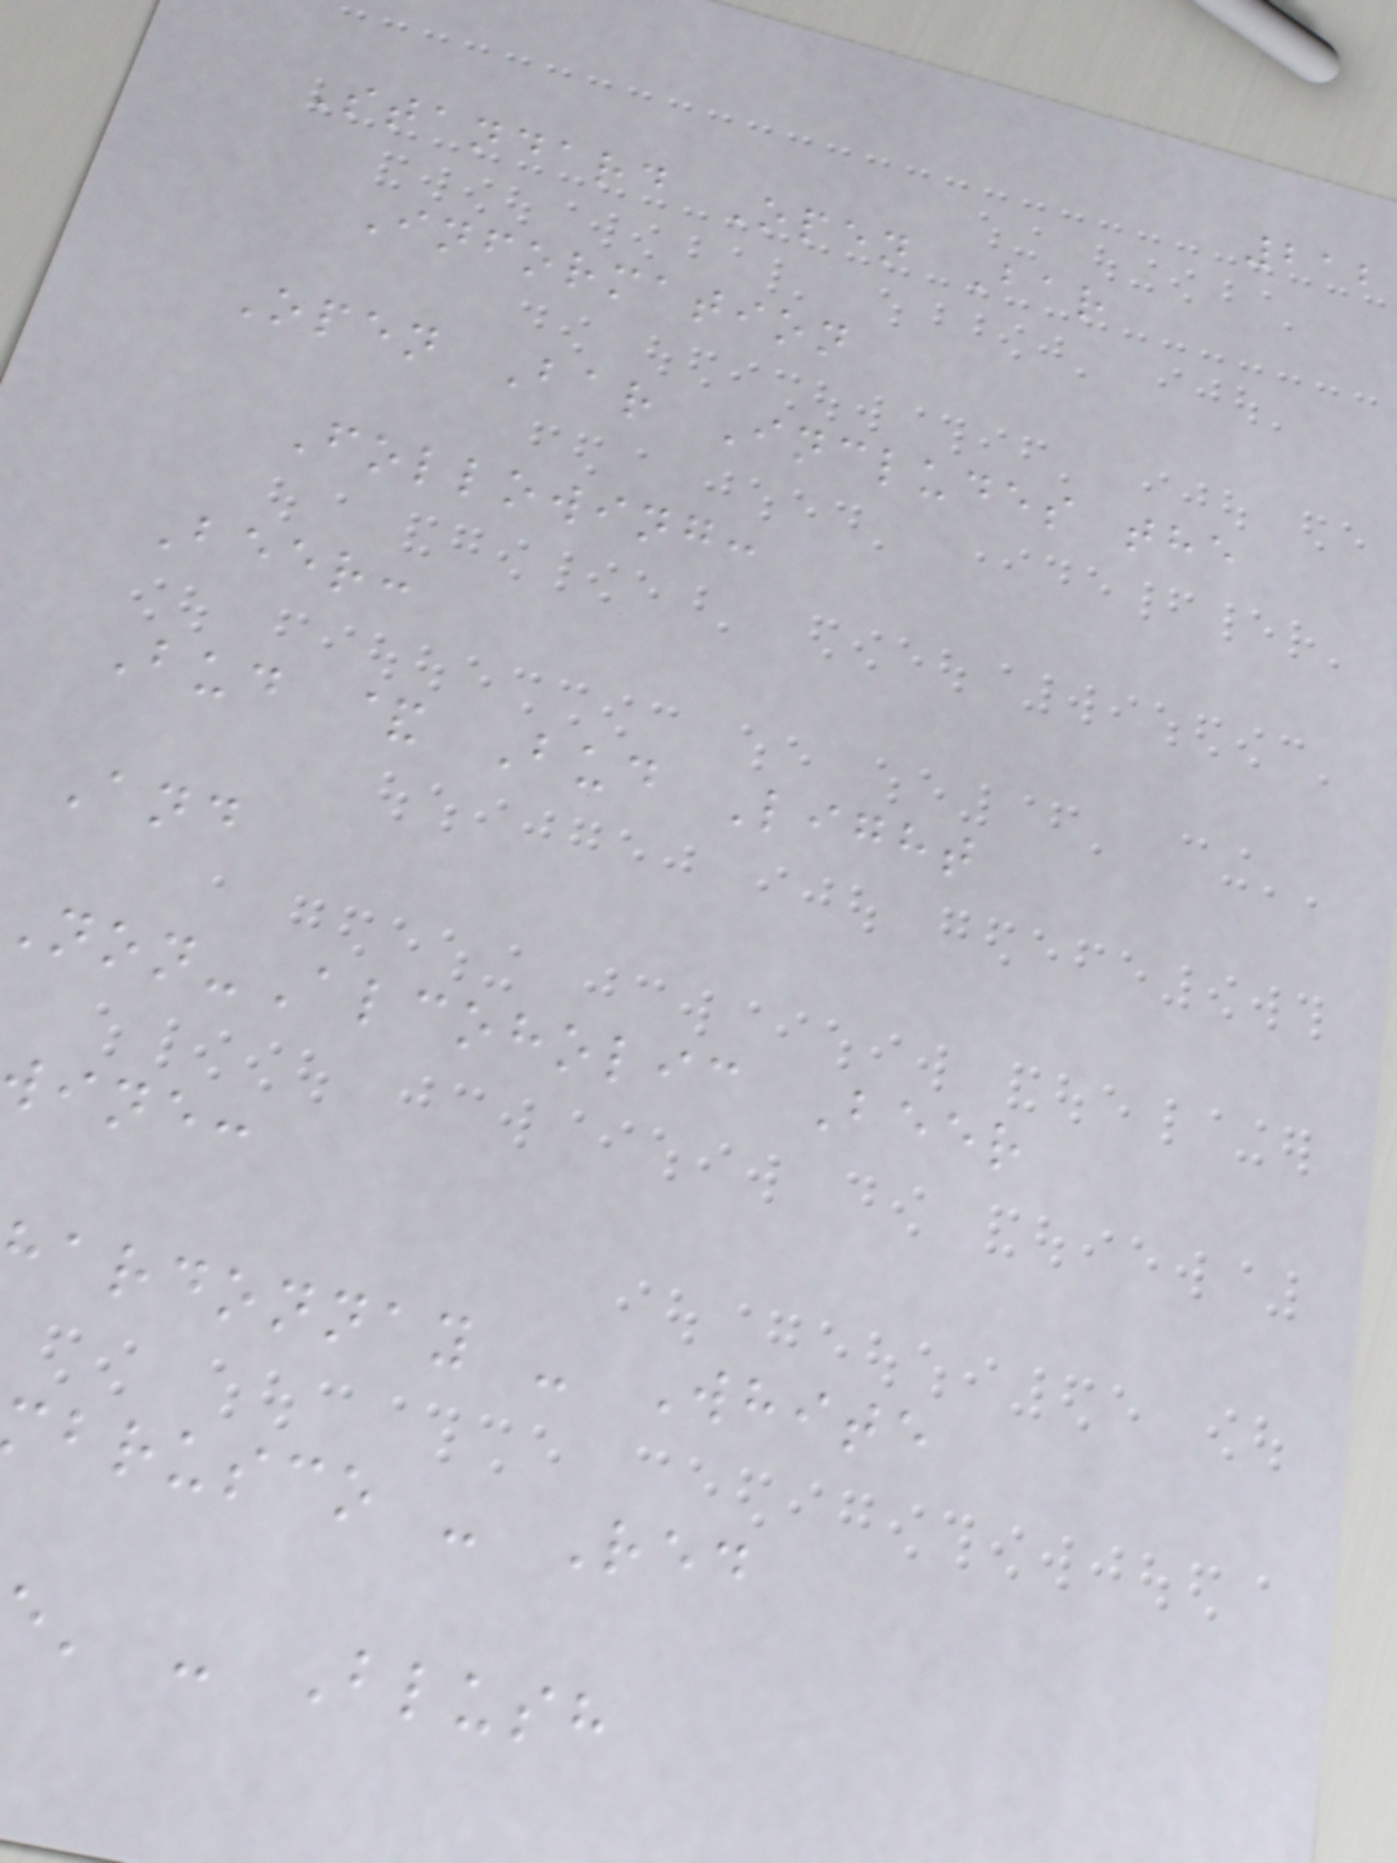212
Standard Open Bar
Information
Open Bar Includes the
Following:
Beer:
Bud & Bud Light
And
on-Alcoholic Beer
ine:
ardonnay - White
brusco - Red
' - Blush
